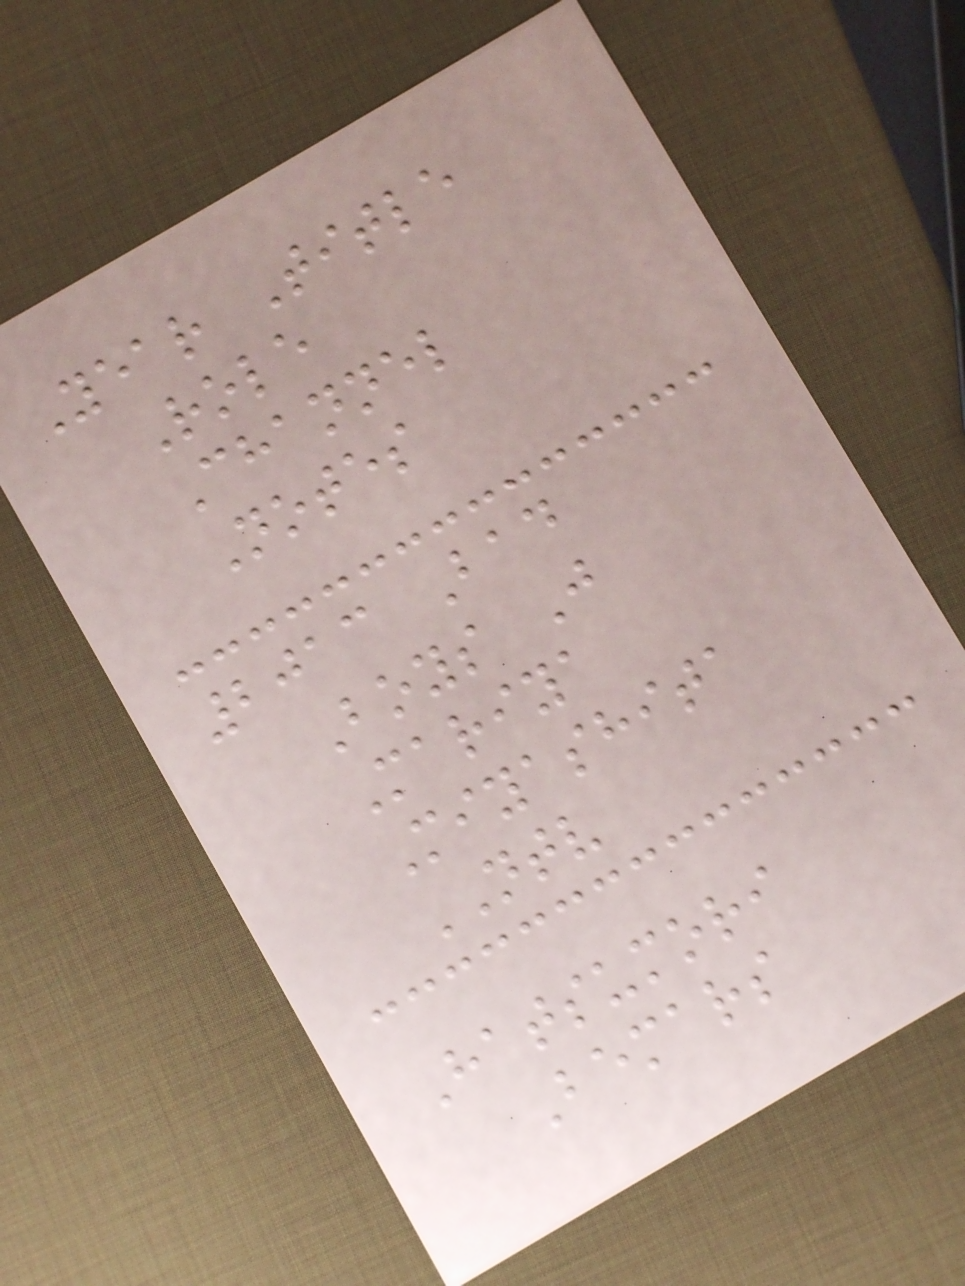Year Title
Role
Channel
Notes
2013 Bad
Boys J
Mariya
Miyashita
NTV
Hatsumori
Bemars
